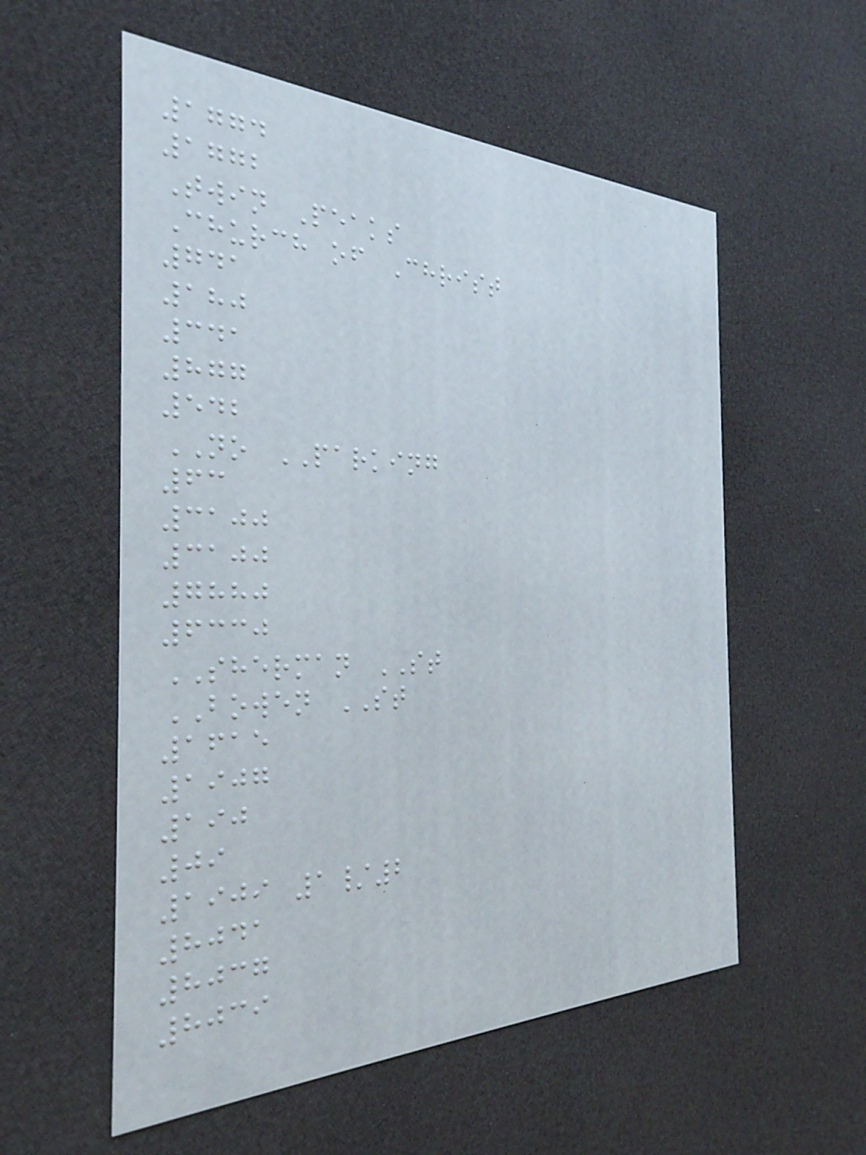1774
1772
Twin Peaks
Church of Christ
741
180
341
877
542
NO PARKING
63
3100
3100
7880
6330
SHERMAN ST
BOWEN ST
1615
1907
190
09
1909 1/2
8041
8037
8039
